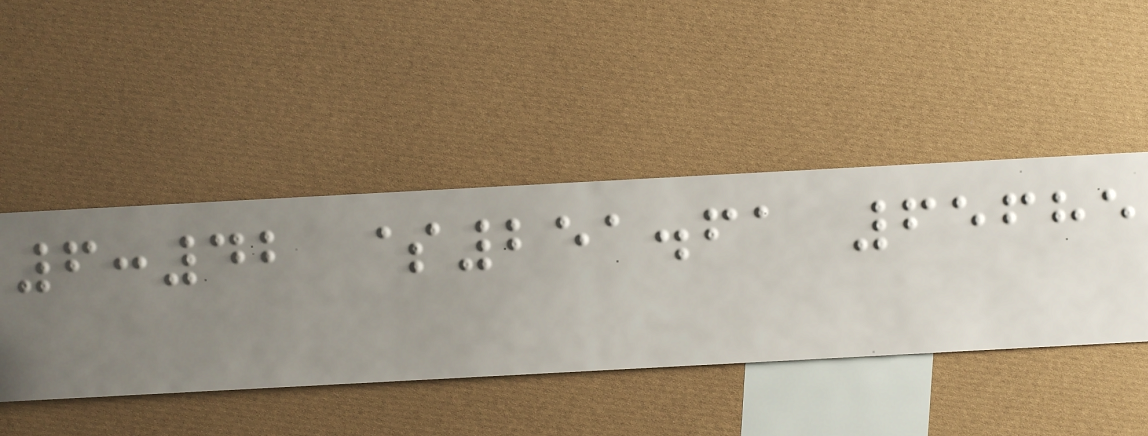6:42 $251.61 65685
